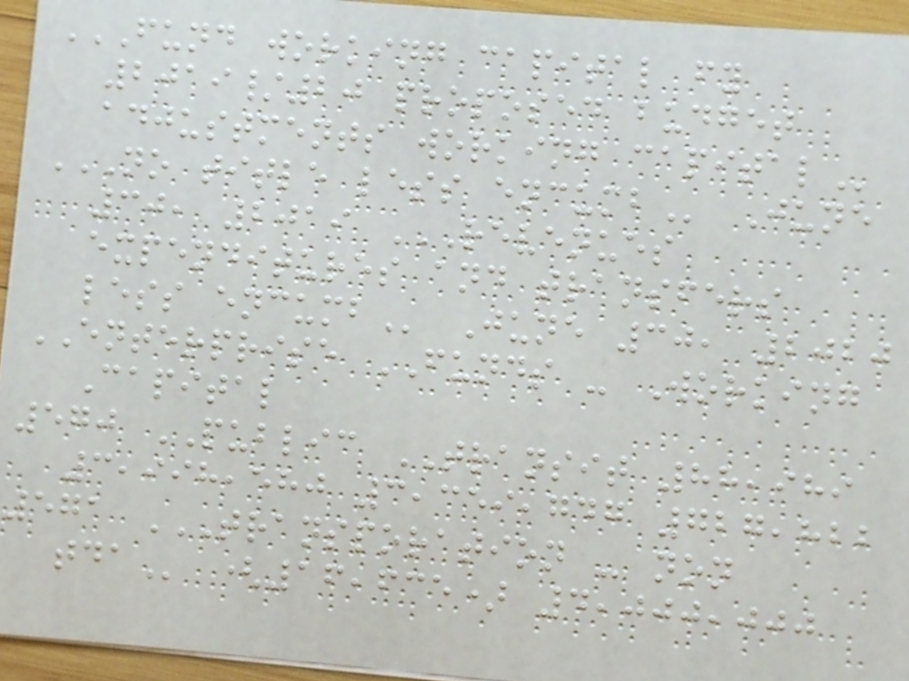FUND WORKING CAPITAL FY
2019/20 PROPOSED BUDGET
ADJUSTMENTS WORKING CAPITAL
NO TITLE LESS ENCUMB June
30, 2019 REVENUES
EXPENDITURES AND TRANSFERS
LESS ENCUMB June 30, 2020
ENTERPRISE FUNDS - Working
Capital
570 PUBLIC TRANSIT 88,989
3,998,580 3,359,747 727,822
571 TRANSPORATION - NON
TDA (16,635) 4,000,000
